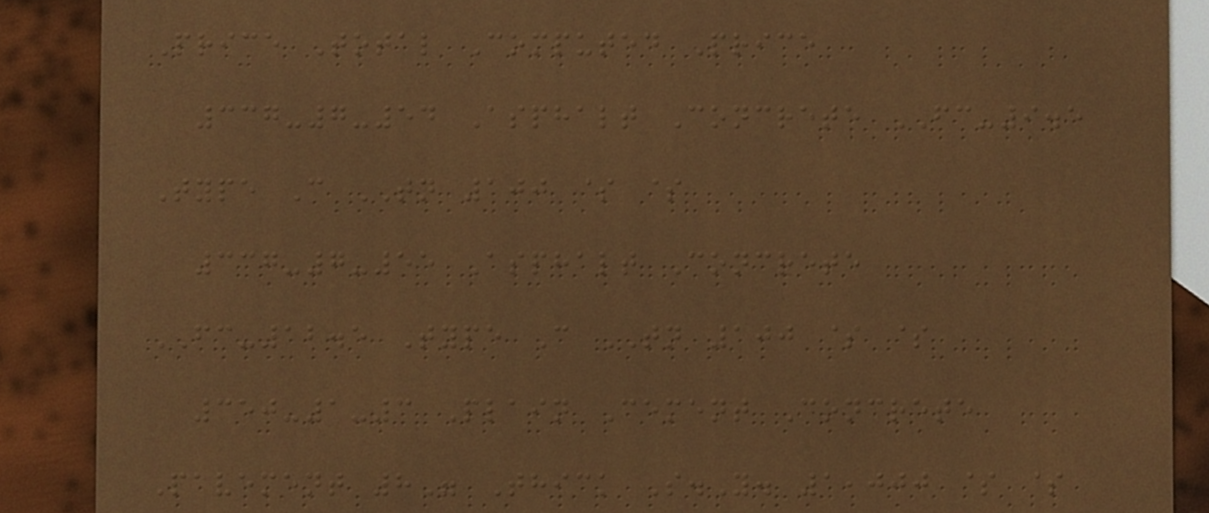Price Total Computed Price
337-7-54 Asphalt Concrete FC-9.5
Type C TN 100 $ $
337-7-55 Asphalt Concrete
FC-12.5 Type C TN 100 $ $
350-1-3 Plain Cement Concrete
Pavement 8" Thick S.Y. 1,000 $ $
